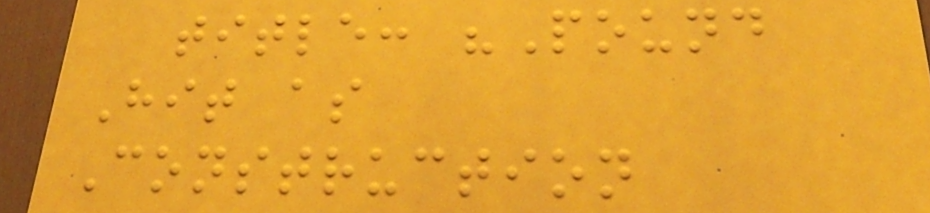title: "Pound
Hit as
Construction
